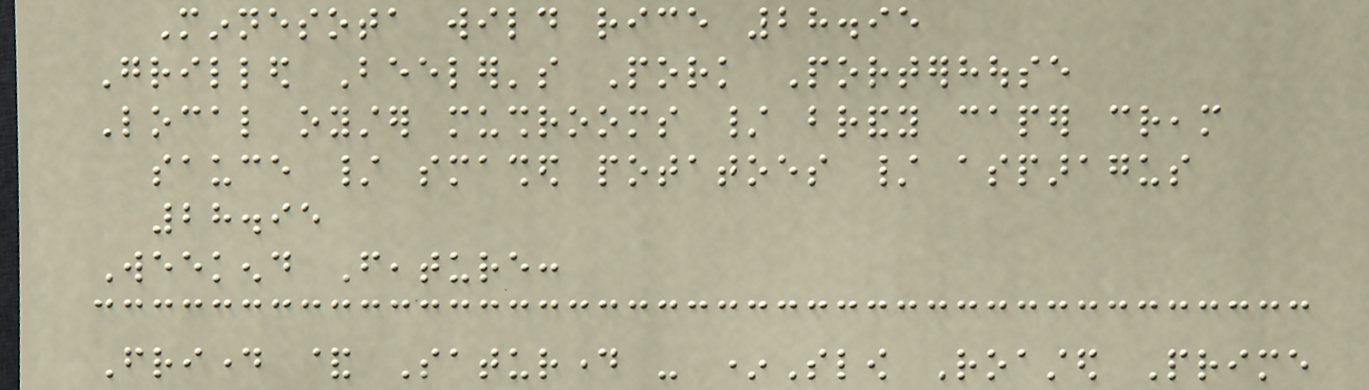Minnesota wild rice 28.95
Grilled Beeler's Pork Porterhouse
Local oyster mushrooms / brandy caper cream
sauce / smashed potatoes / asparagus
28.95
Weekend Feature:
Friday & Saturday - *Slow Roasted Prime
